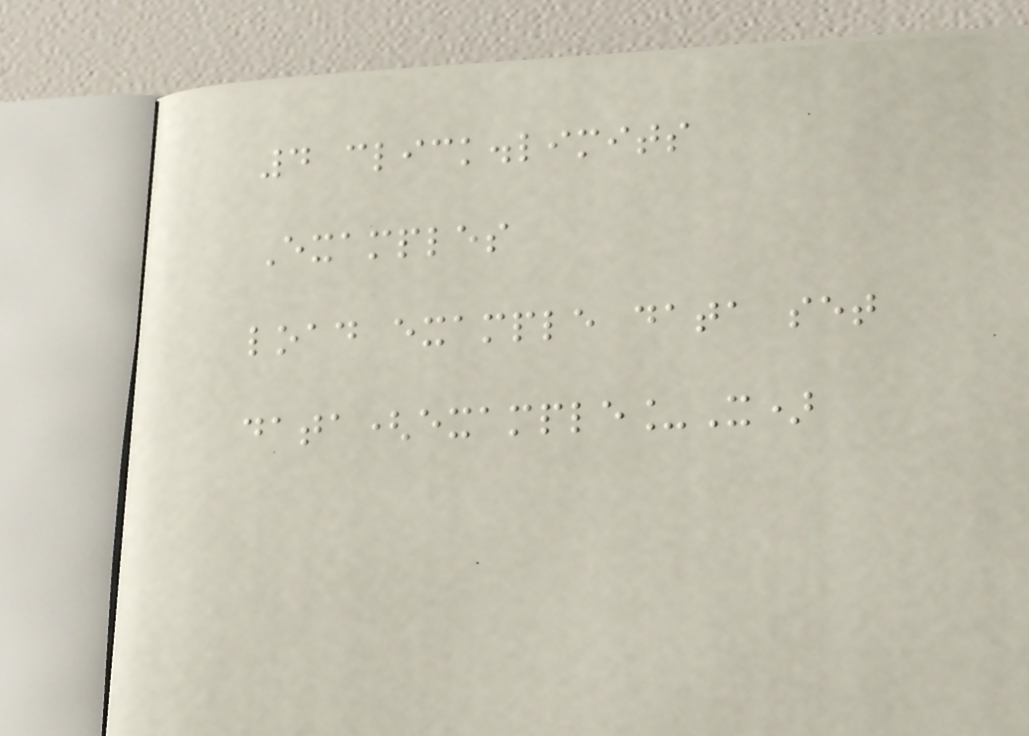4 click.limits
Examples
load example data set
data(example_X)
